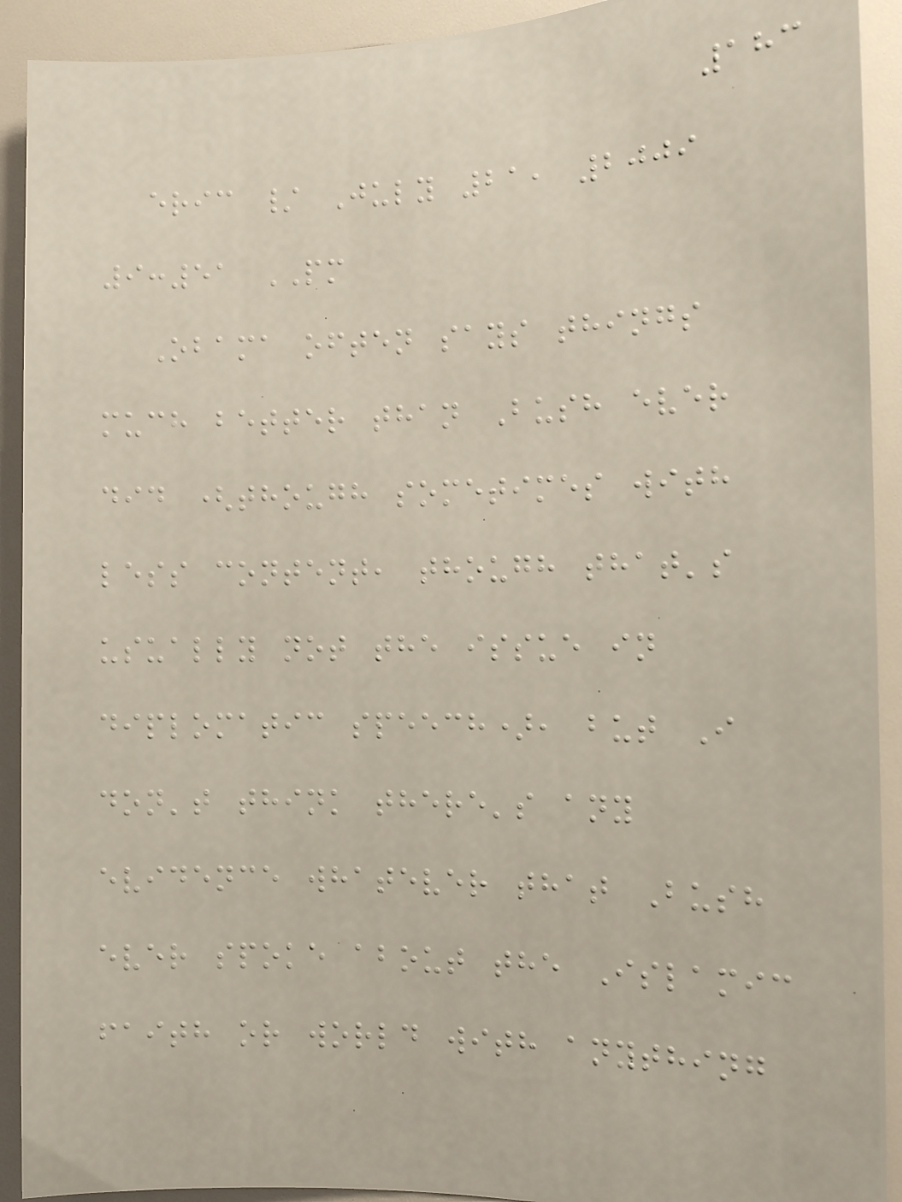183
eric / July 21, 2009
9:51 PM
Obama often says things
much better than Bush ever
did (though sometimes with
less content, though that's
usually not the issue in
diplomatic speech), but I
don't think there's any
evidence whatever that Bush
ever spoke about the Islamic
faith or world with anything
